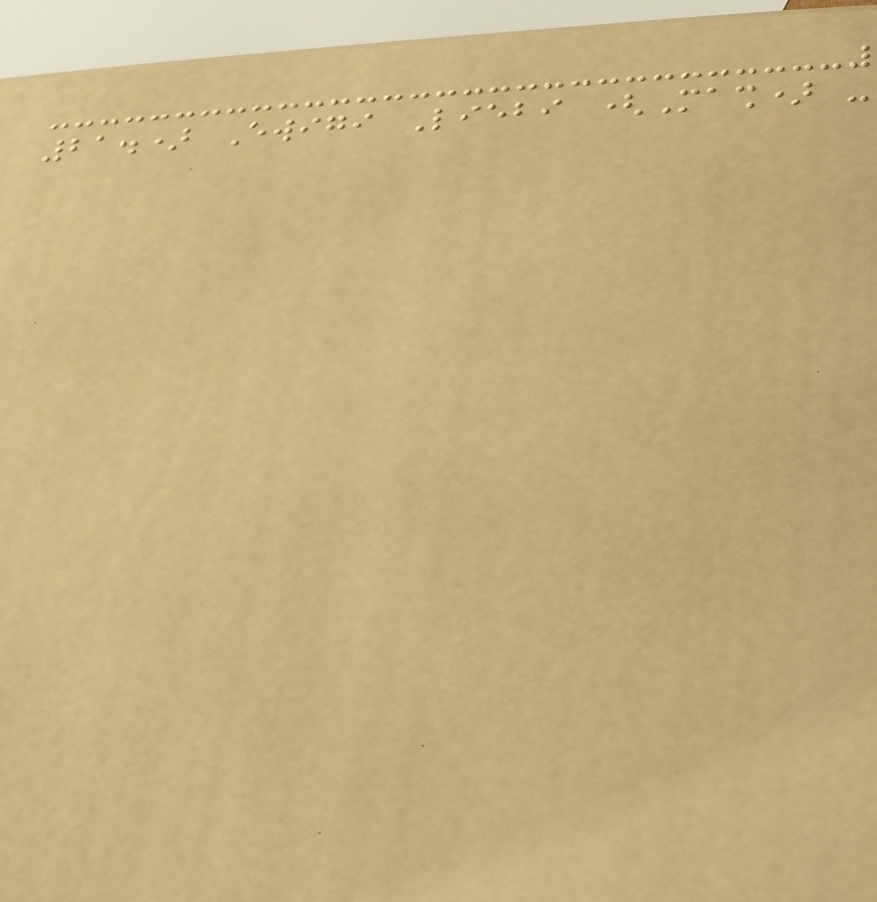21.) Ewigi Liebi (Mash) -
